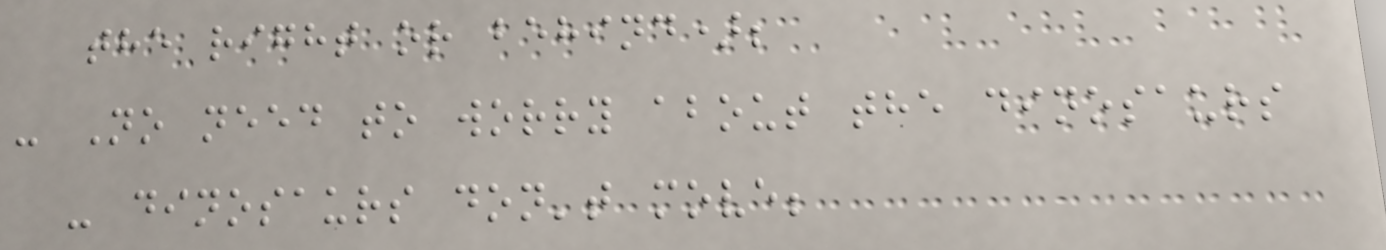the right or behind);
- No need to worry about the dinosaurs
- dinosaurs don't move;
